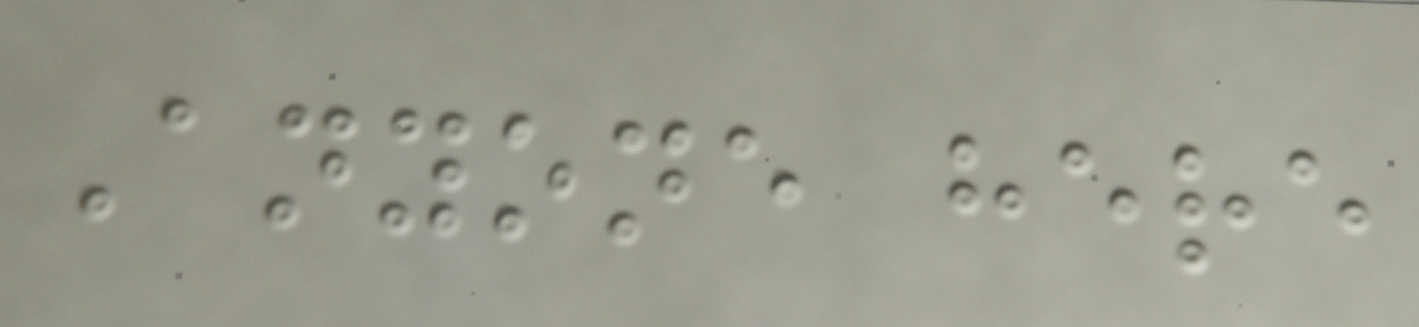Anyone here
